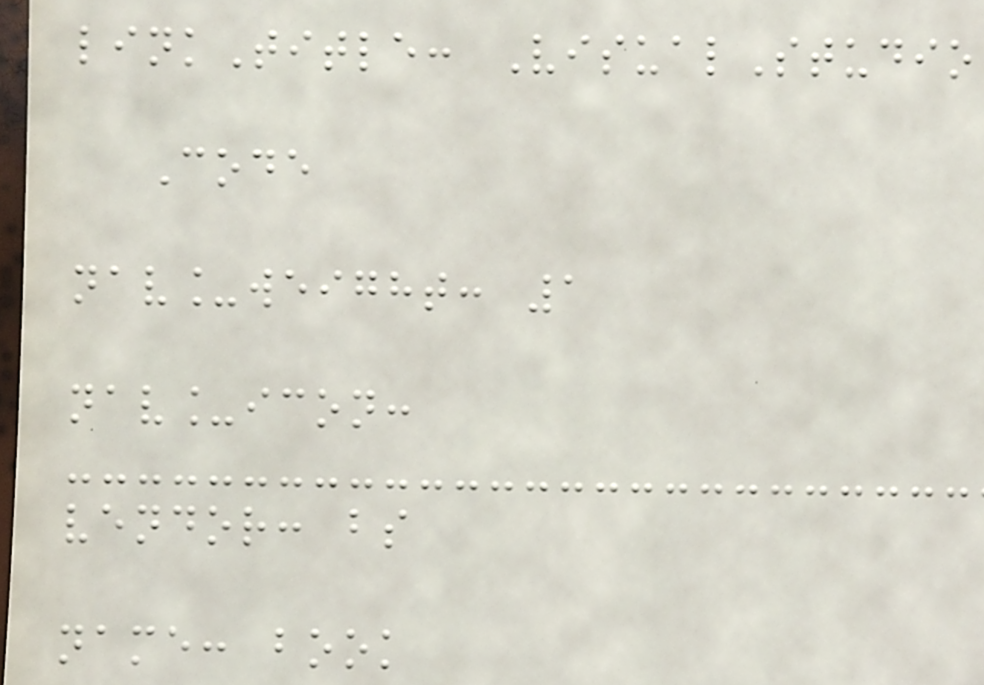linkTitle: VisualStudio
Code
nav_weight: 1
nav_icon:
vendor: bs
name: book
